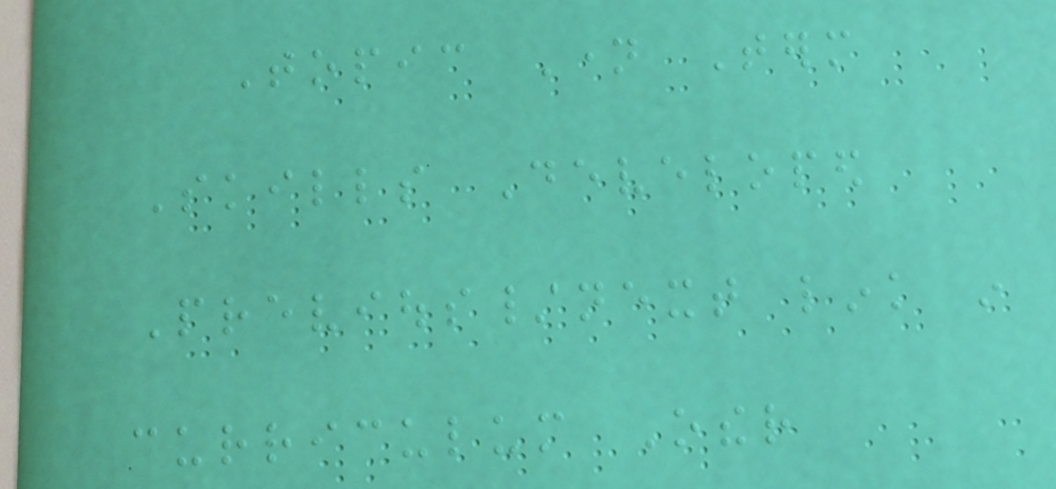Topic Name Term
Skills Developed
Previous/next link in
curriculum Other
